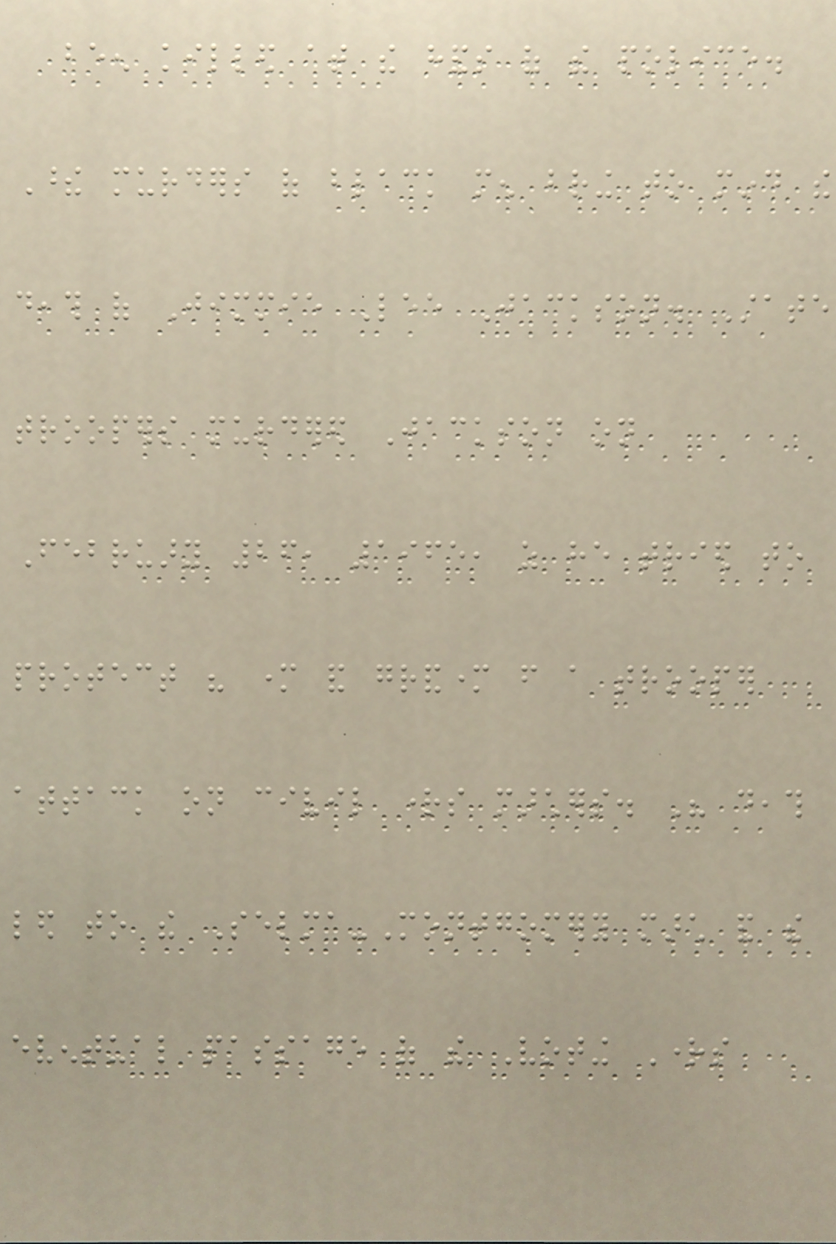been killed at the hands of the police.
These murders of black men bring to mind the
death of Jimmie Lee Jackson. State
troopers murdered Jackson on
February 26, 1965, as he tried to
protect his mother and grandmother from a trooper
attack on civil rights marchers. His death
led to the Selma-Montgomery march and the
eventual passage of the Voting Rights
